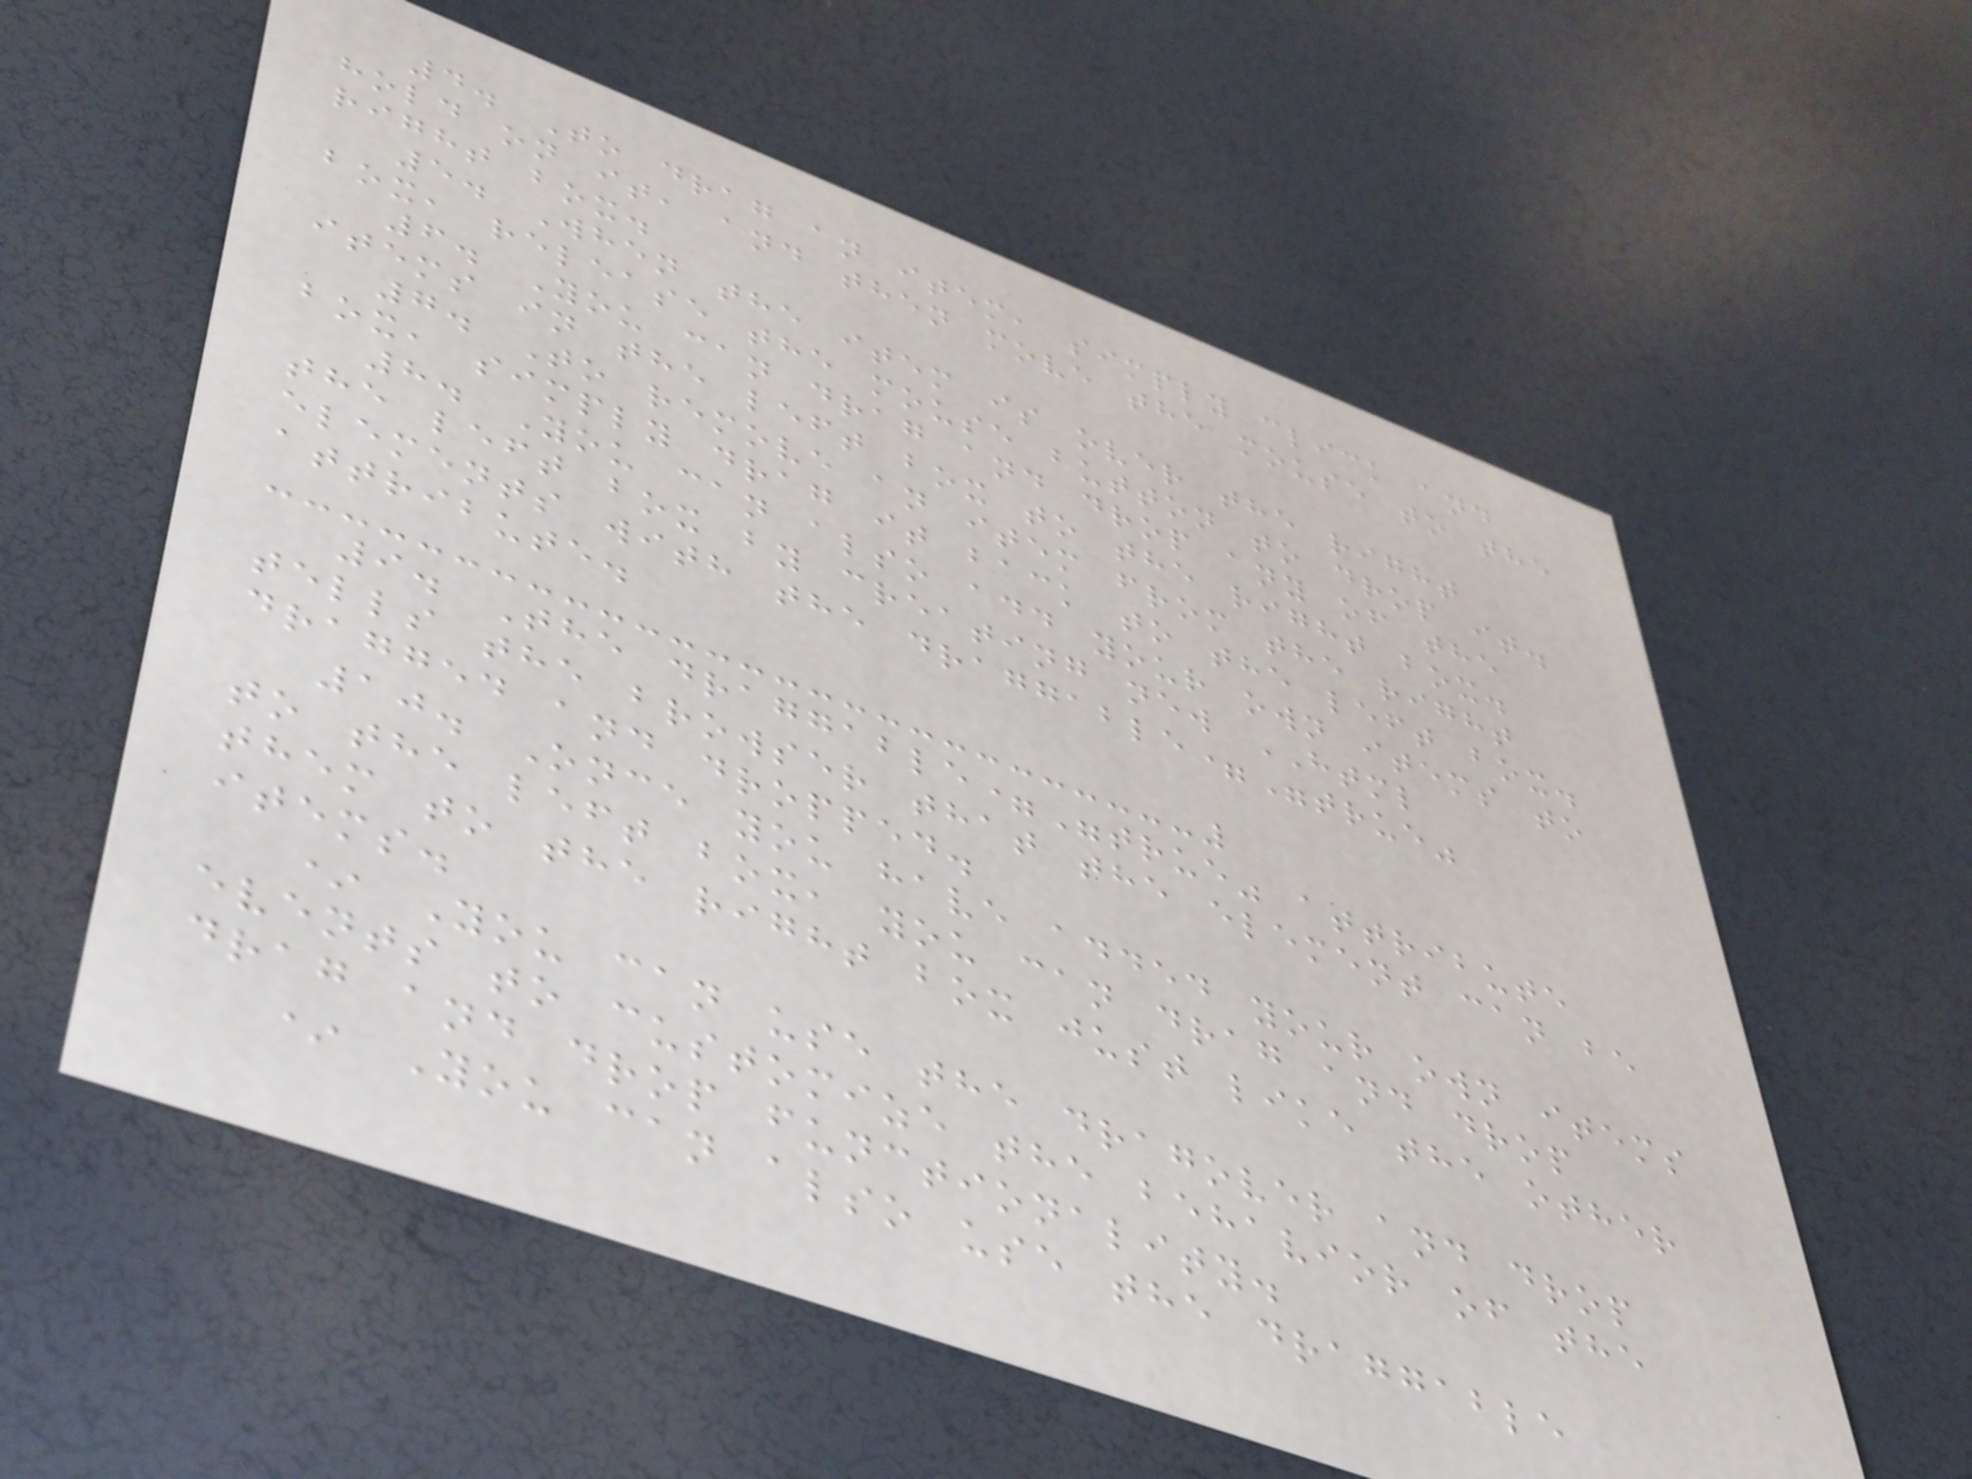4. To drag an item, simply click and
hold on it, and then move the mouse to the
right box.
5. When the item is over the right
box, release the mouse button to drop it.
6. You can drag and drop any of the
items in the left box to the right box.
7. To remove an item from the right
box, simply drag it back to the left box.
8. You can also add your own items to
the left box by creating new HTML
elements with the draggable="true"
attribute.
9. The draggable="true" attribute
tells the browser that the element can be
dragged and dropped.
10. Once you have added your own items
to the left box, you can drag and drop
them to the right box just like the other
items.
* You can use the dragover and drop
events to customize the behavior of the
drag and drop functionality.
* You can also use the draggable
